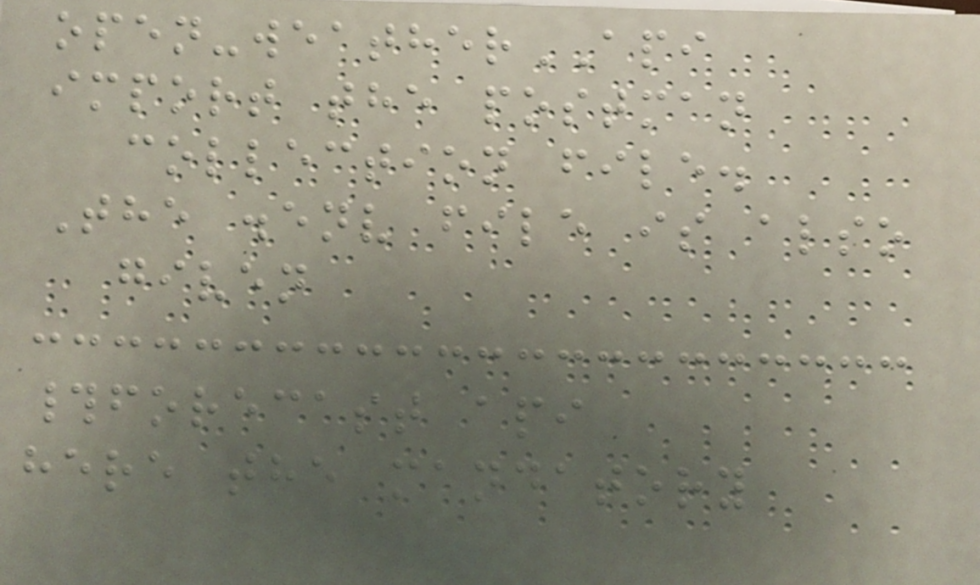open-weatherAPI
import the postman
collection file.
The .env file is also
given
#forecast api
here the mandatory
